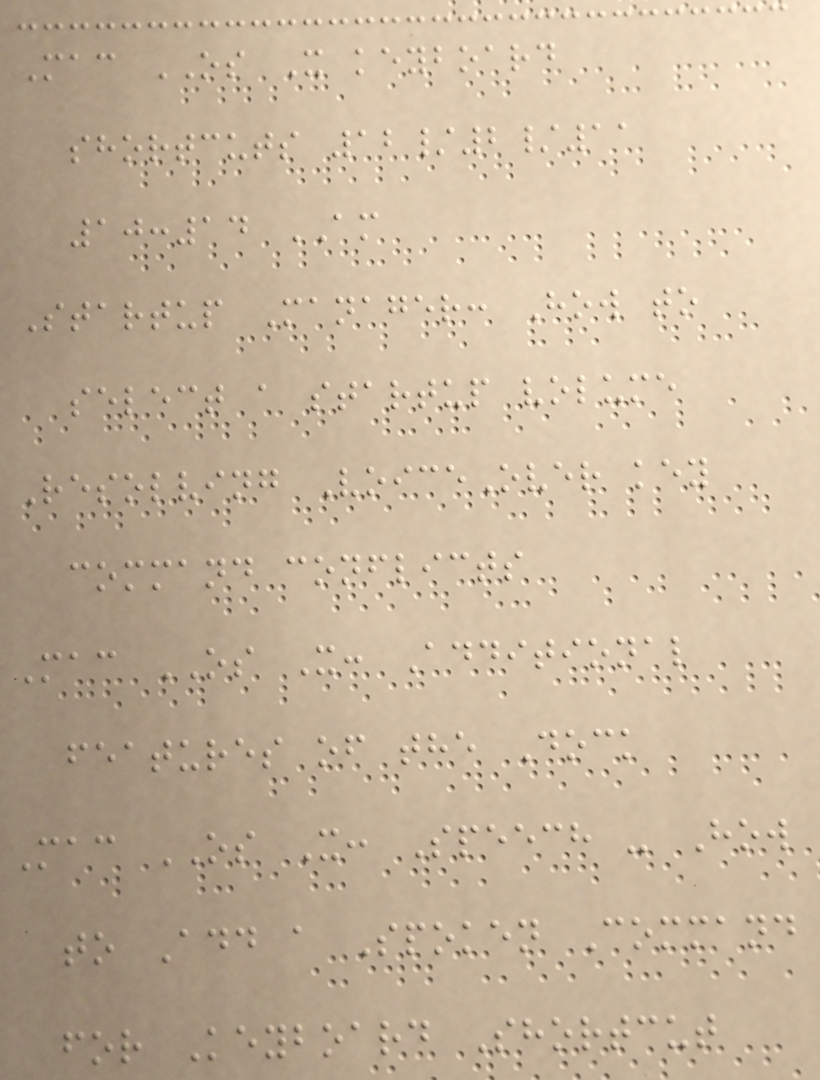Mac OS X keyboard
shortcuts 12/2/11
10:14 AM
Startup Manager: How to
select a startup volume
Resolving VoiceOver key
command conflicts
Mac OS X: Additional
features of the Dock
Mac OS X: Speech - How
to Add a Spoken Command
for Keyboard Shortcut
